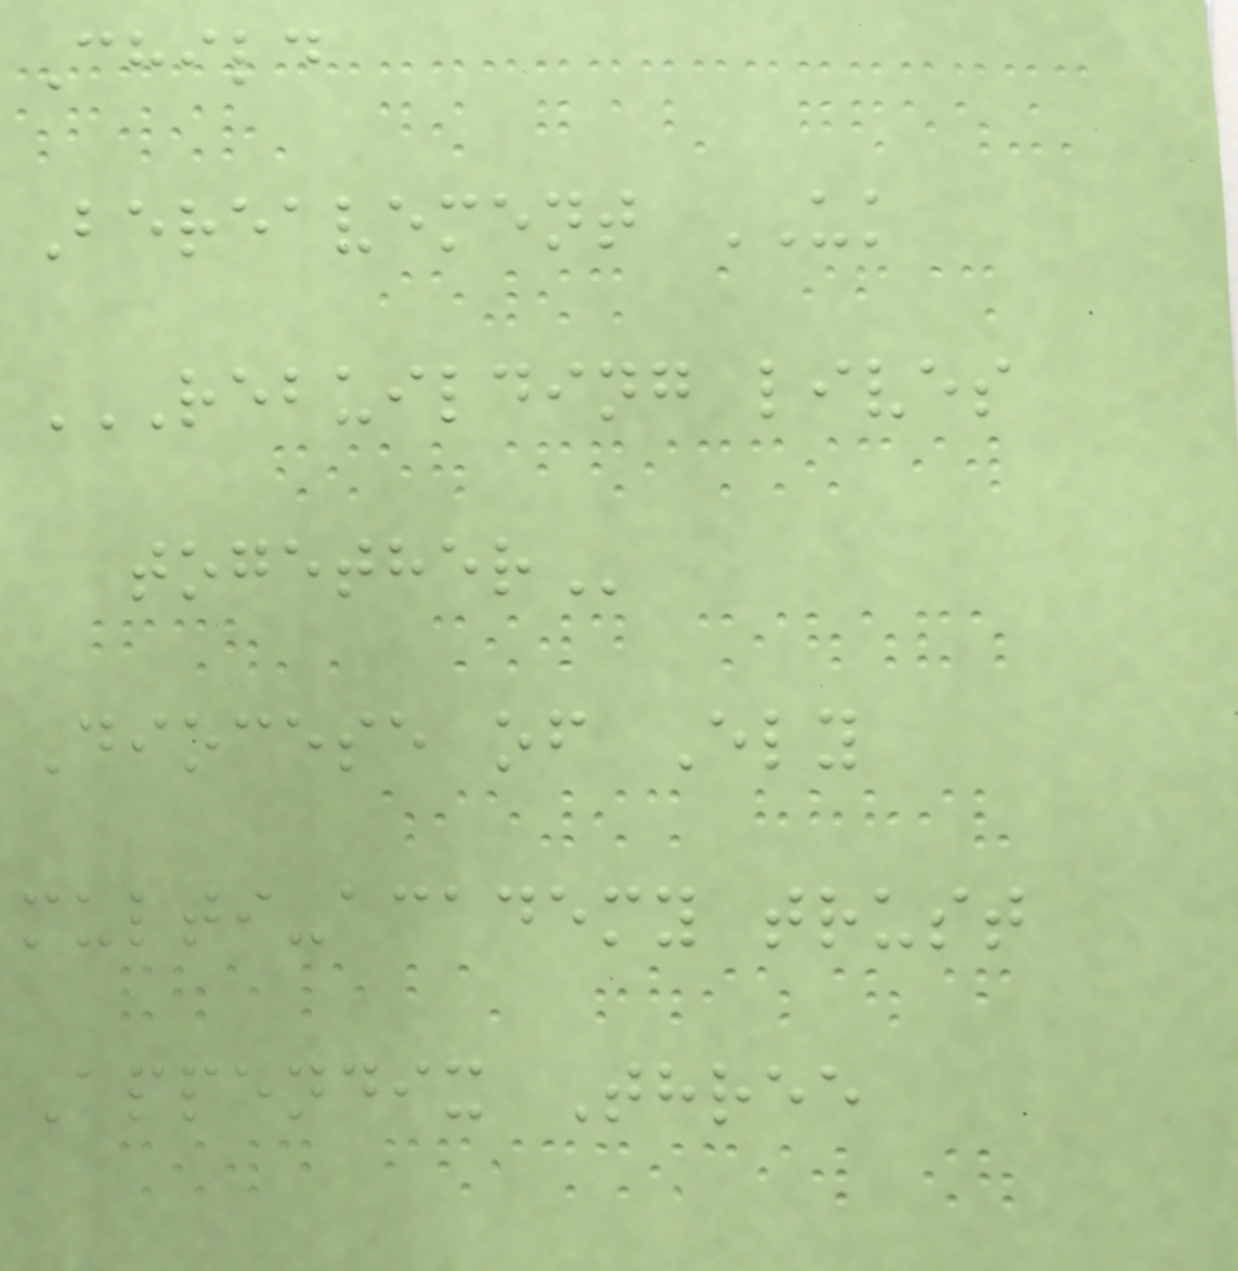Child
Bereavement UK
REBUILDING LIVES
TOGETHER
Diocese of Ely
multi-academy trust
Appendix Three
